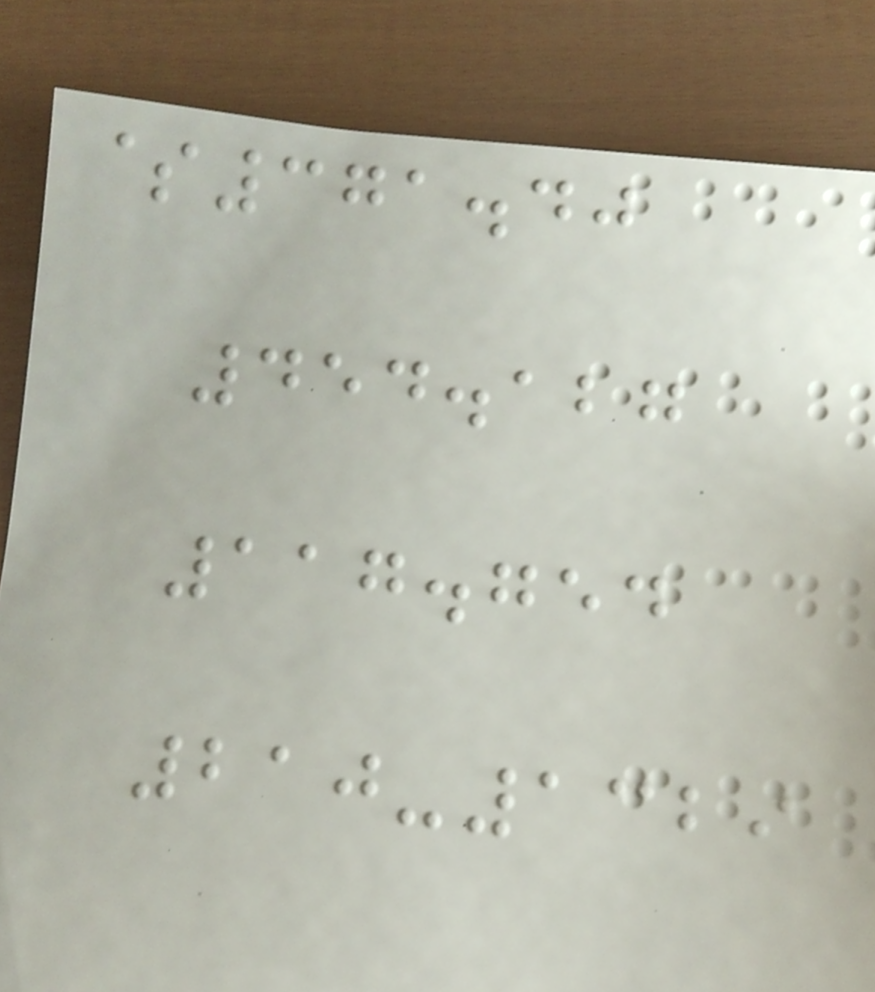$371.40
454.127
117.754
210-1329
